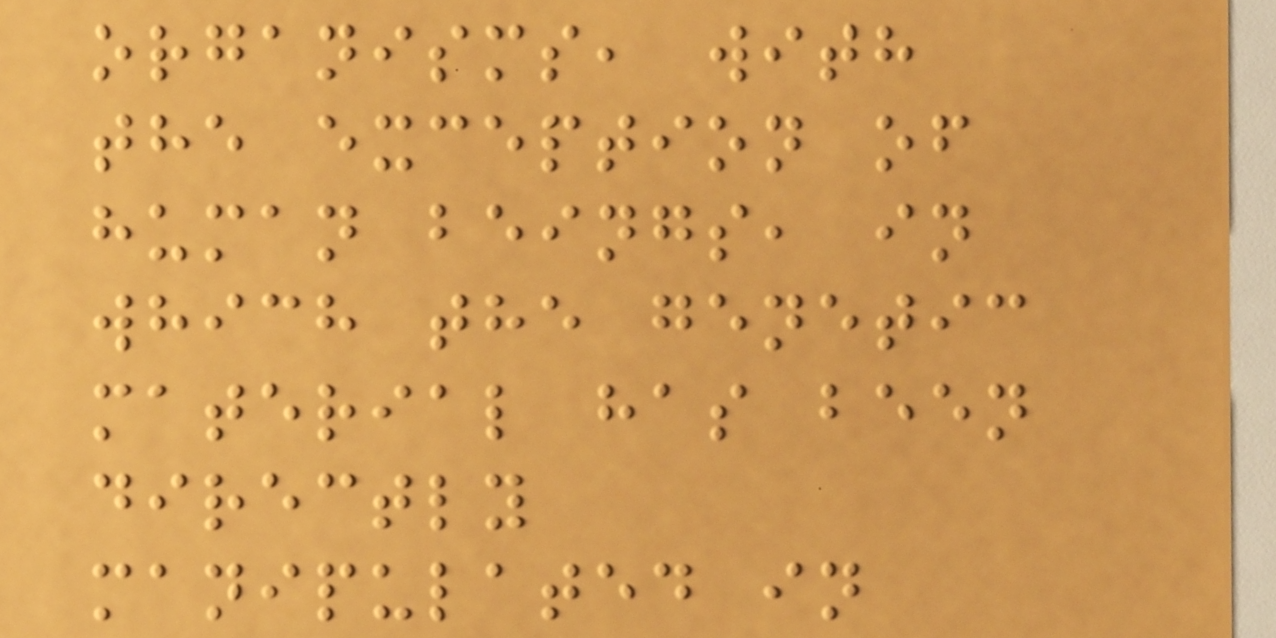organisms, with
the exception of
human beings, in
which the genetic
material has been
directly
manipulated in
